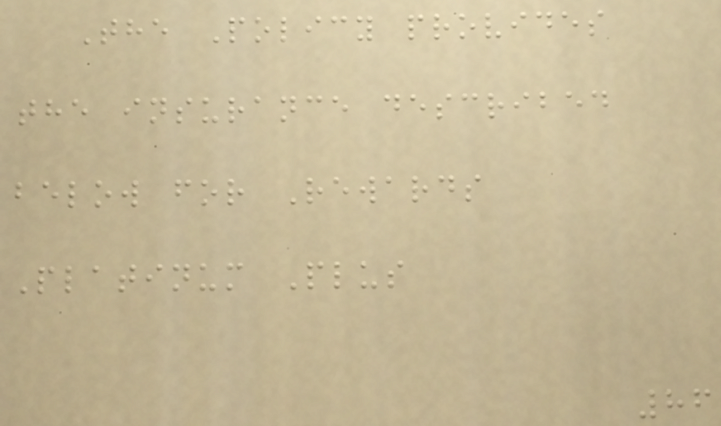The Policy provides
the insurance described
below for Rewards
Platinum Plus
86
